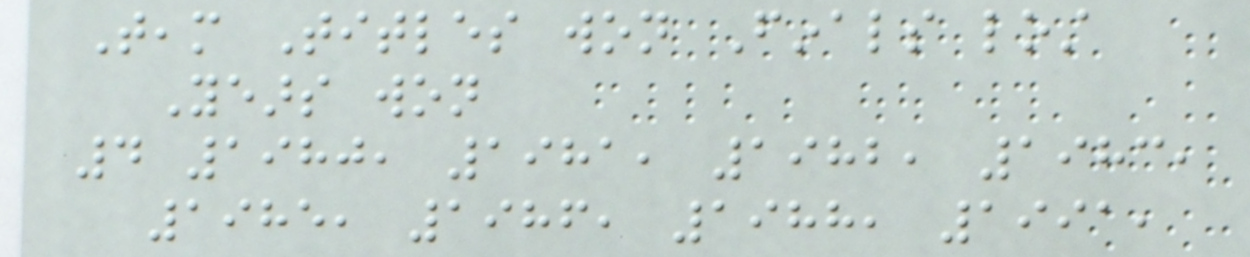Team Titles won Finals lost
Years won
4 1980, 1981, 1982, 1983,
1985, 1986, 1988, 1991,
